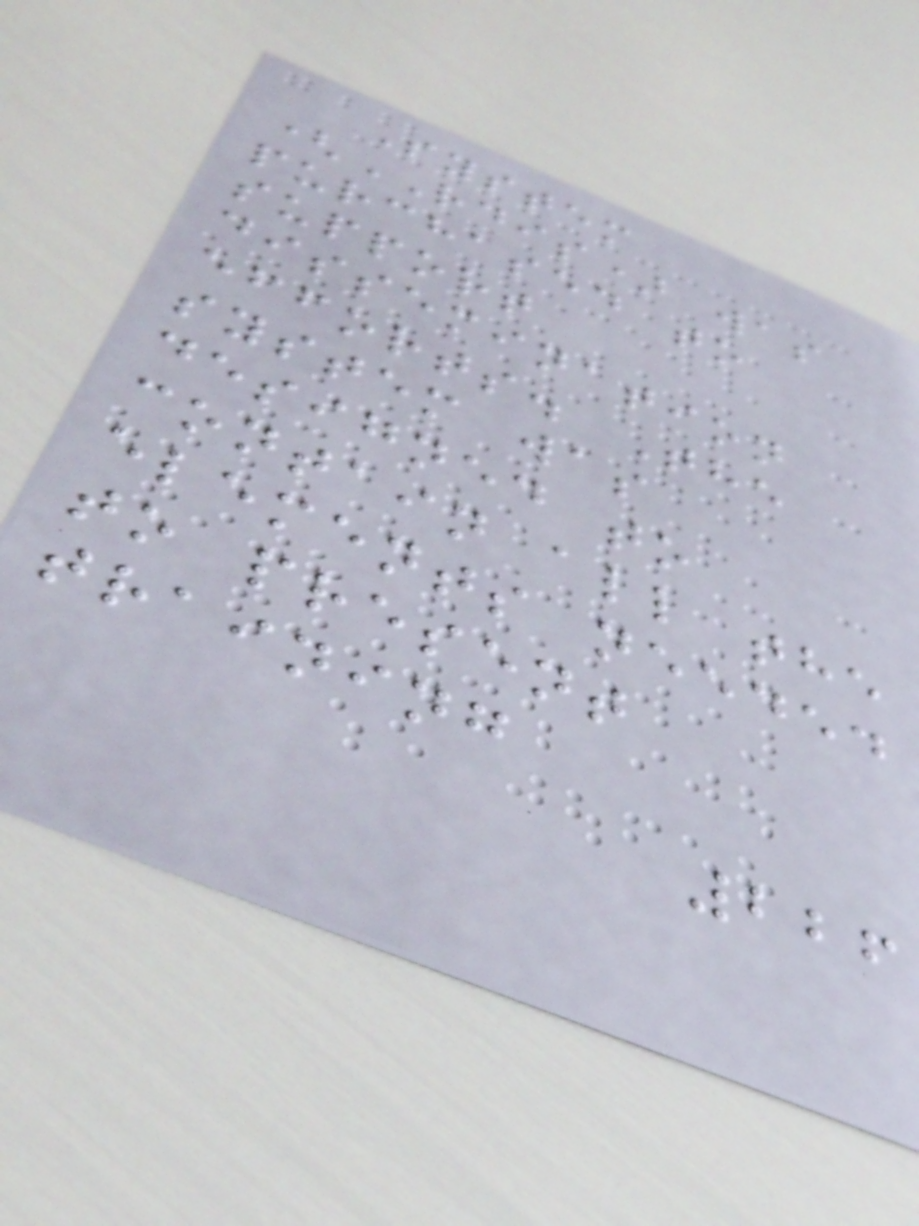System
(RDIS) was
purchased to
support
dissemination
efforts. The
system was
designed to
contain all the
elements needed
to present
training
226
